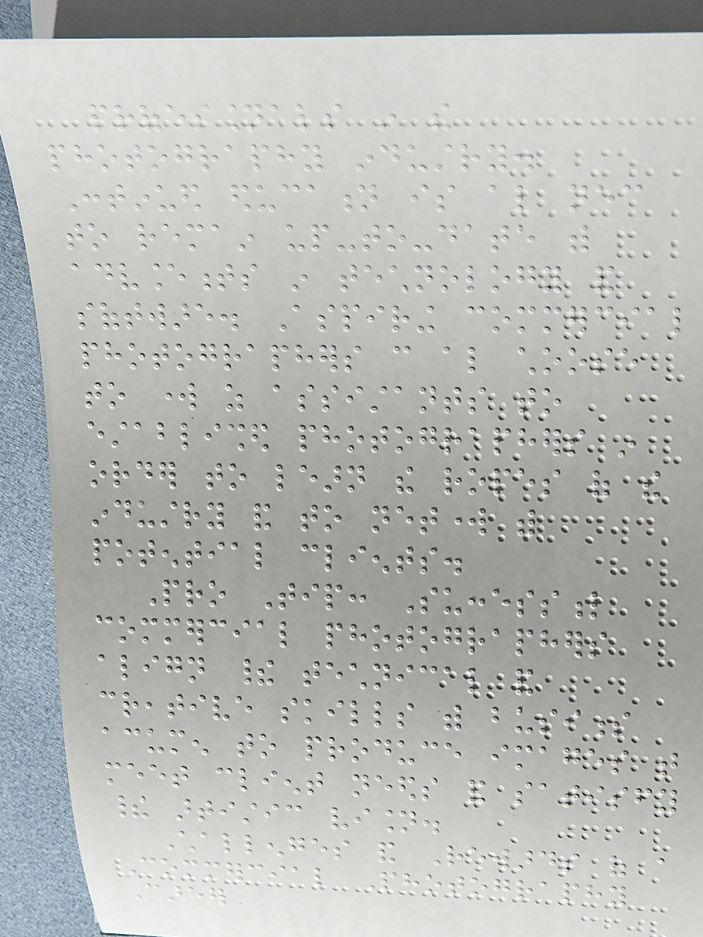professionals in the
photography industry.
Continued education is also necessary
to remain up-to-date with
advancements in technology and
software. Aspiring commercial
photographers can also choose
to work as assistants to
established photographers in
order to learn the ropes of the
industry and to network with
potential clients.
Pro Tip: Successful
commercial photographers
align their technical and
creative skills with business
acumen to produce images that
meet client needs and satisfy
their artistic vision.
Challenges and Rewards of a
Commercial Photography
Career
